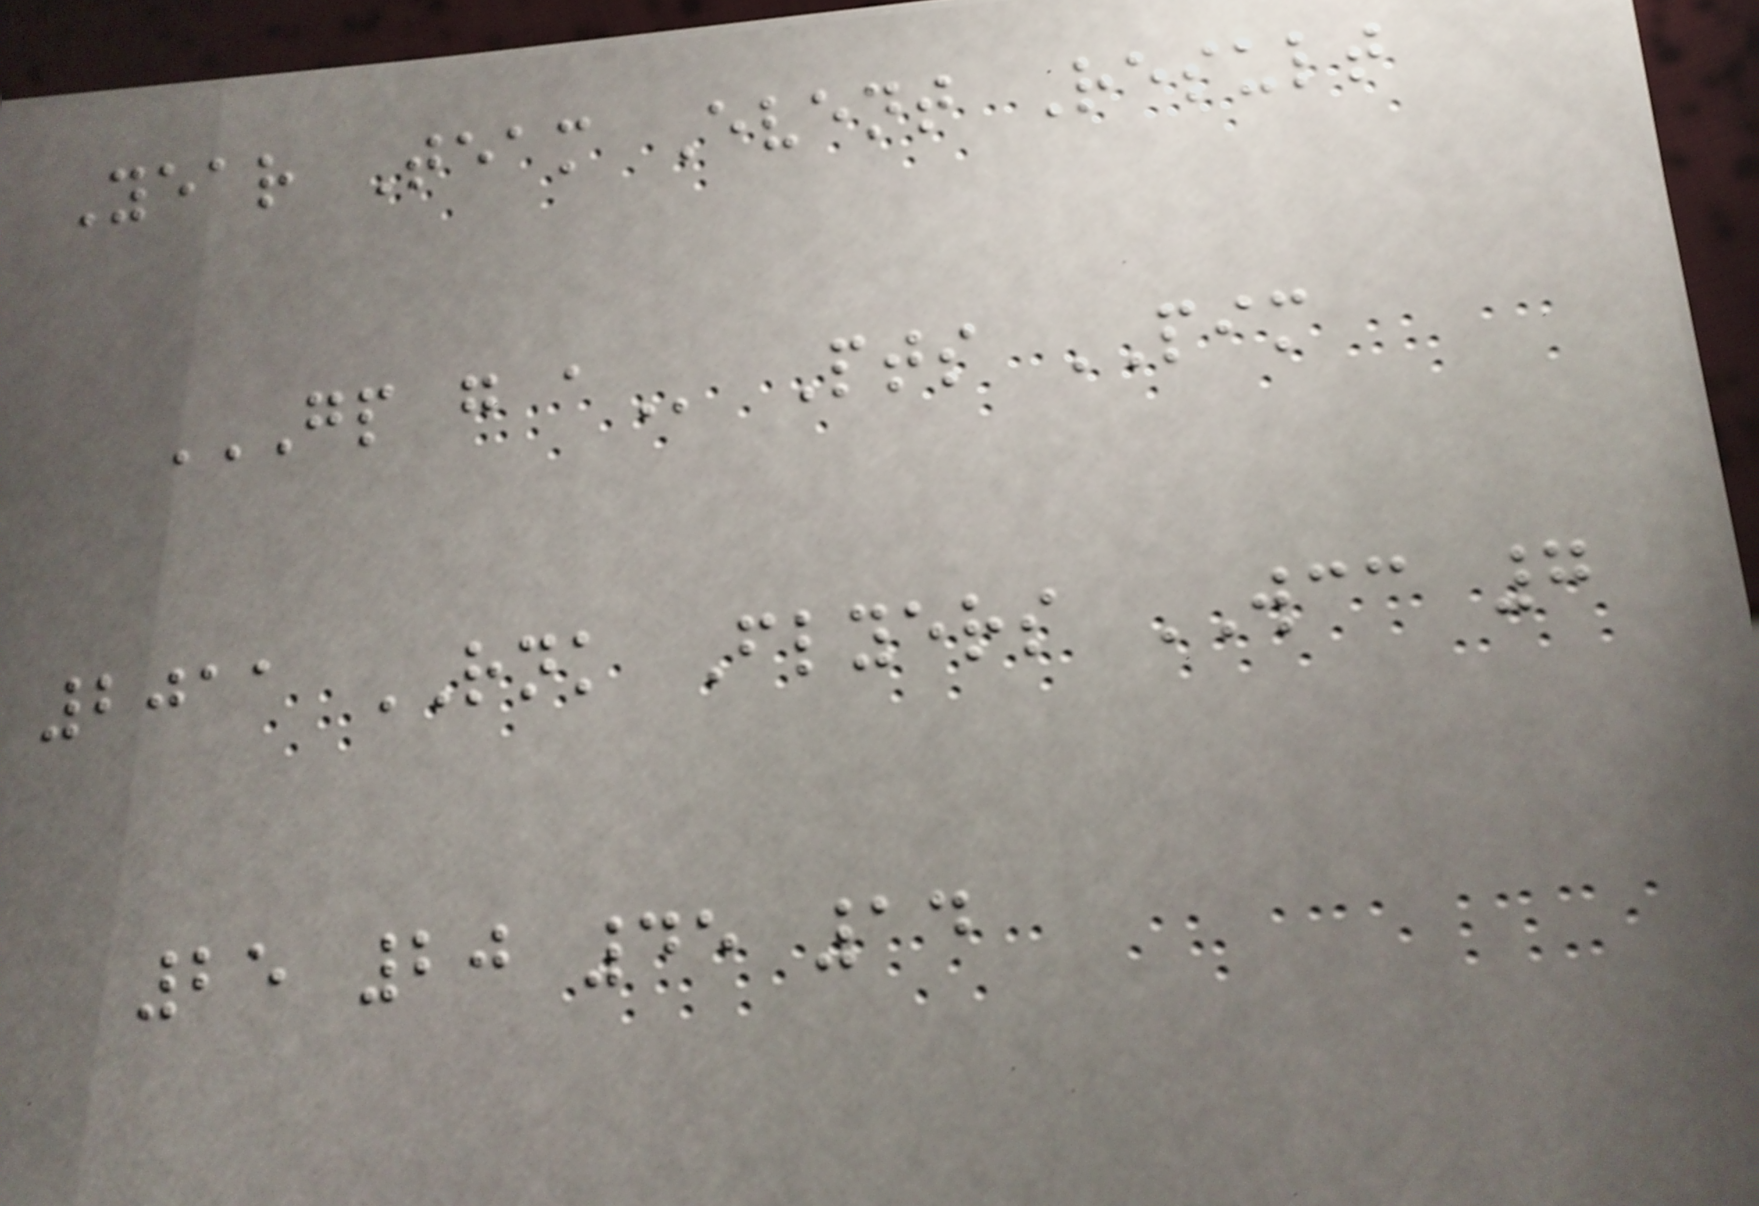Year Team Event Result
GP G A Pts PIM
2011 RNK Flyers WCC 7
25 20 45 14
